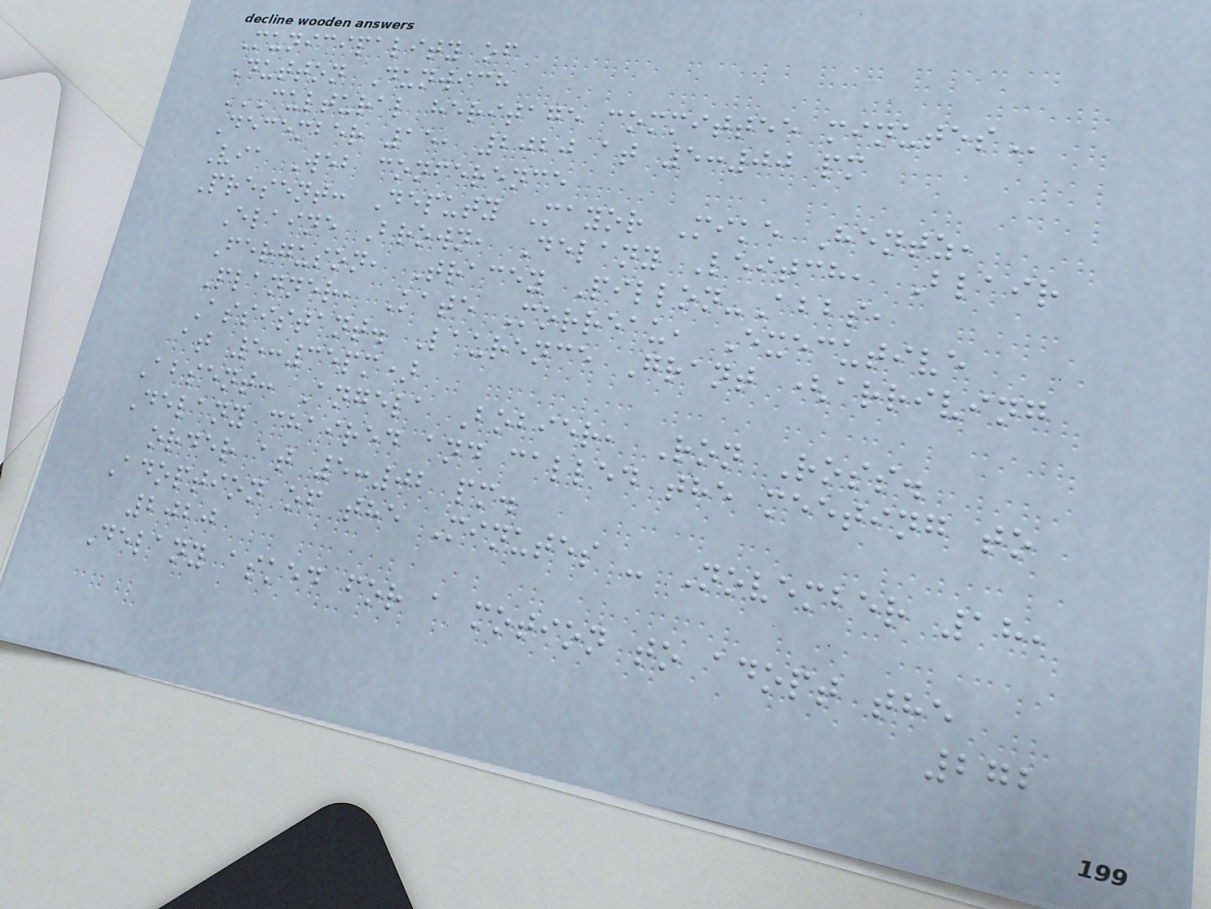Municipality of
Dutton Dunwich
CULTURAL HERITAGE COMMITTEE MINUTES
December 15, 2020 at 5:00 pm
Via Web conference
Present: Deputy Mayor Mike Hentz,
Elaine Brown, Delany Leitch, Blair
Ferguson, Tracey Pillon-Abbs,
Planner, Kate Morreau, Executive
Assistant. Laurence Grant (arriving
at 5:35pm)
Absent: Angela Bobier, Ron Ross.
Delany chaired and called the meeting to
order at 5:02 pm.
Adoption of the Minutes - November 18,
2020
Delany asked for a motion to adopt the
272
